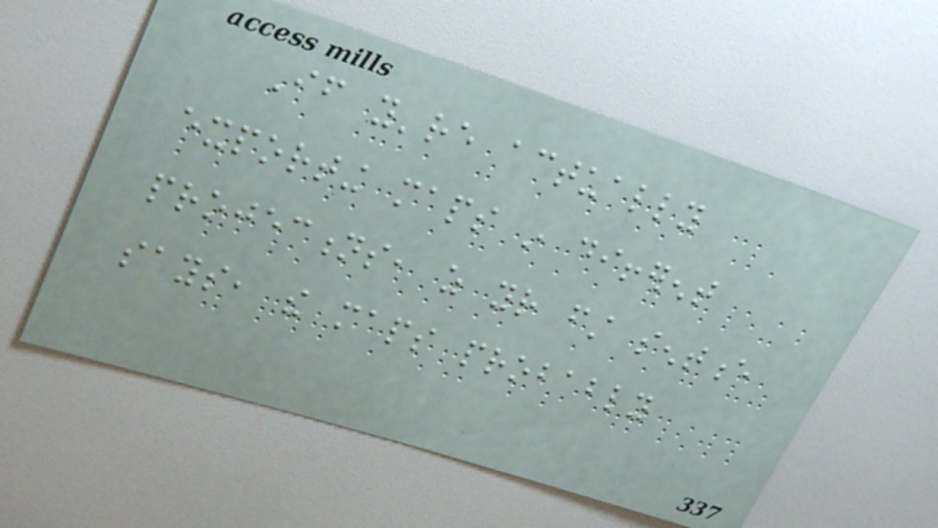If you're actually
exporting maps in different
projections, as your first sentence
says, the maps probably
